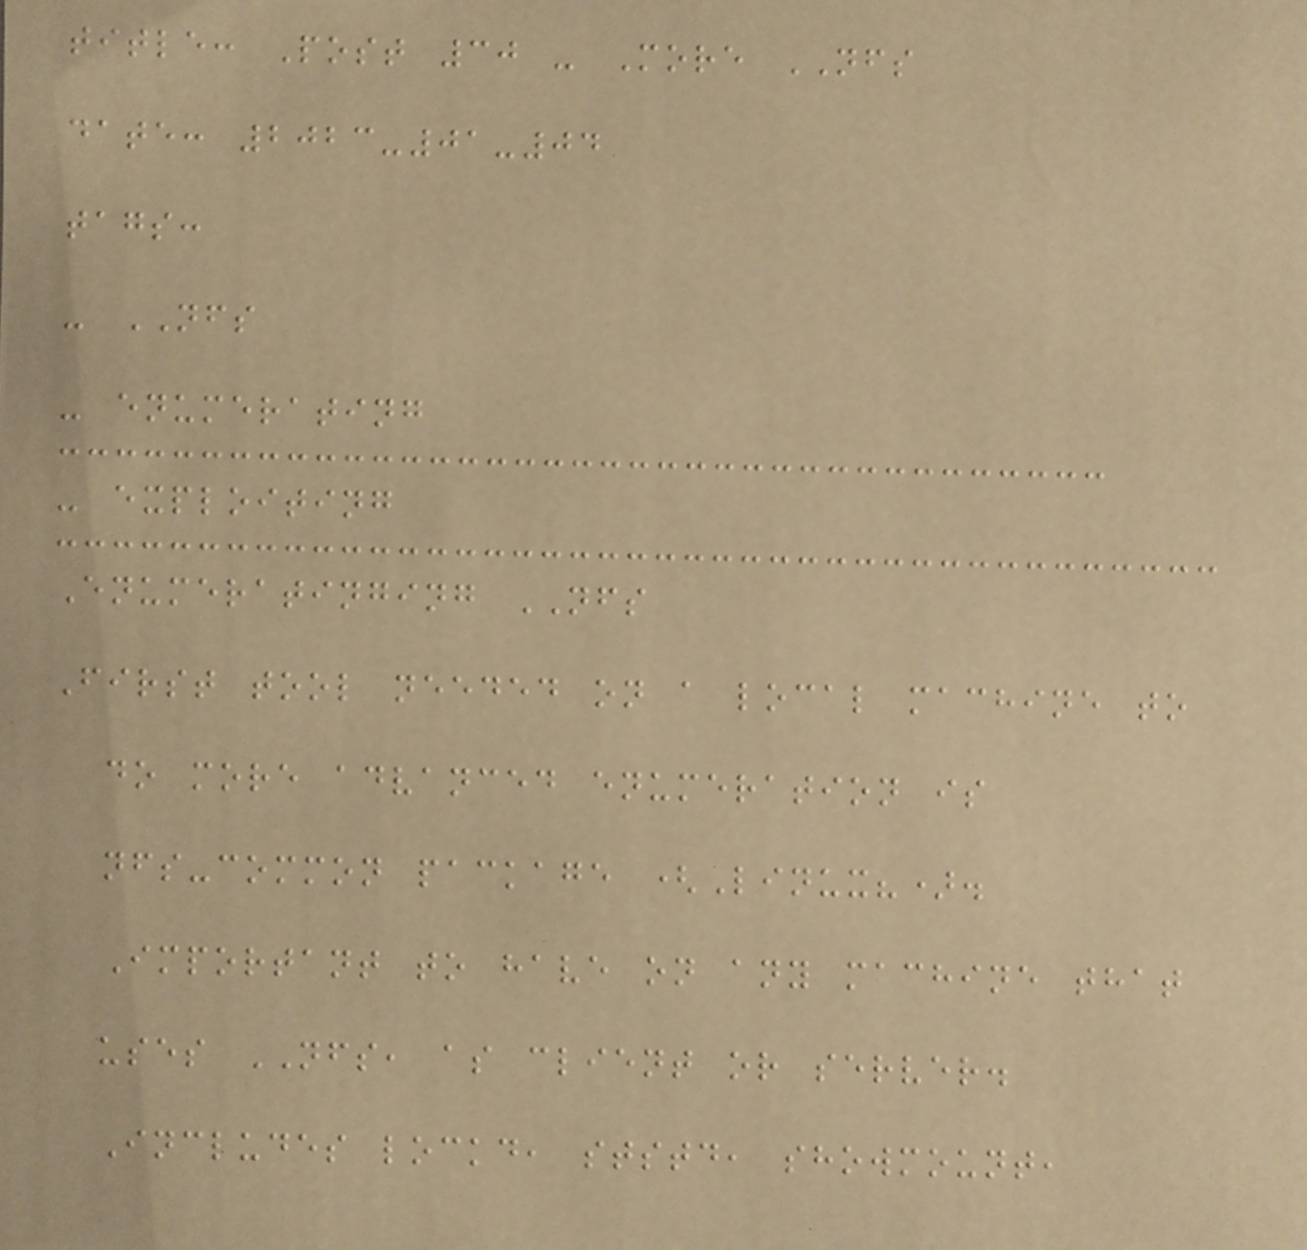title: Post 30 - More NFS
date: 2023-01-04
tags:
- NFS
- enumerating
- exploiting
Enumeratinging NFS
First tool needed on a local machine to
do more advanced enumeration is
nfs-common package (Linux?).
Important to have on any machine that
uses NFS, as client or server.
Includes lockd, ststd, showmount,
